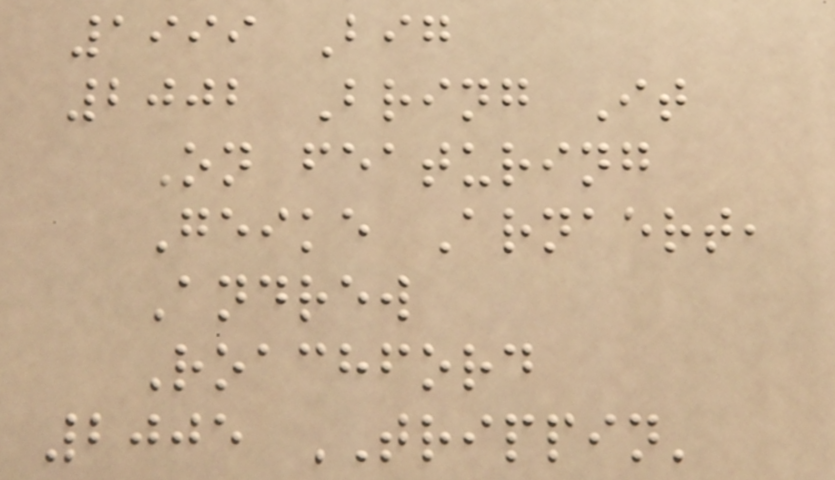1999 Big
2002 Bring It
On featuring
Geike Arnaert,
Andrew
Roachford
2005 TRIPPIN'
